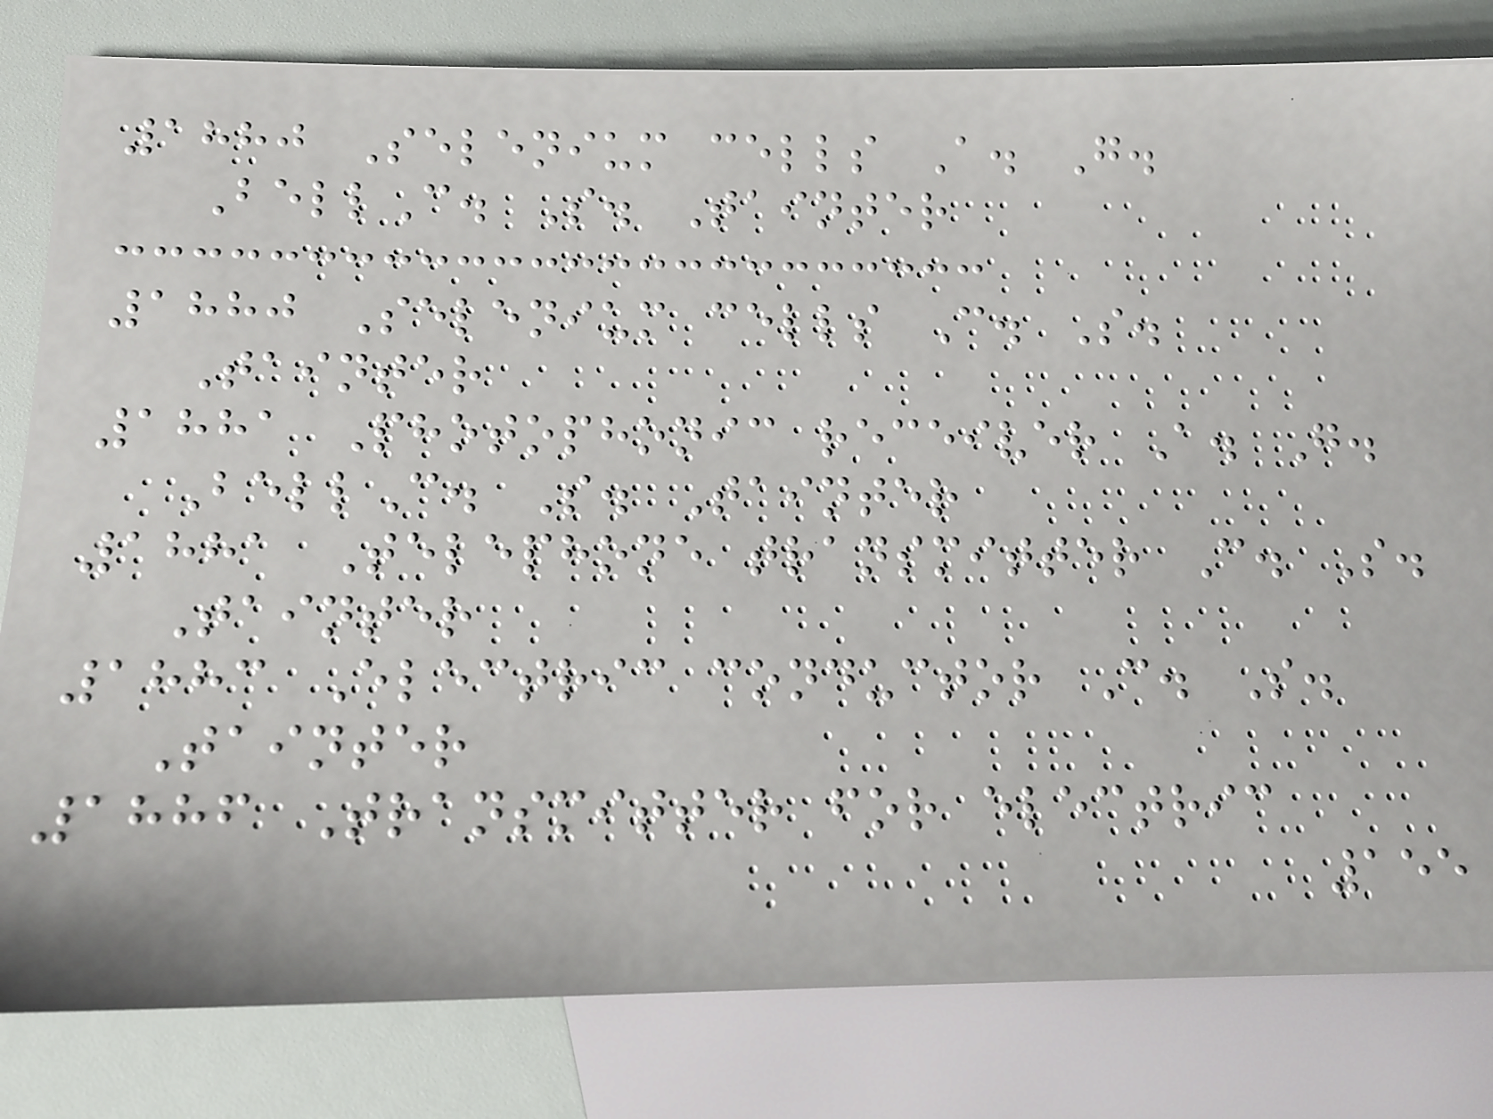1880 Selenium cells A. G.
BellC. S. Tainter
1880 Selenium cells C. S.
Tainter
1881 Photophonic receiver A. G.
BellC. S. Tainter
1881 Telephone transmitter C. S.
Tainter
1883 Electric conductor C. S.
Tainter
1886 Transmitter for electric
155
